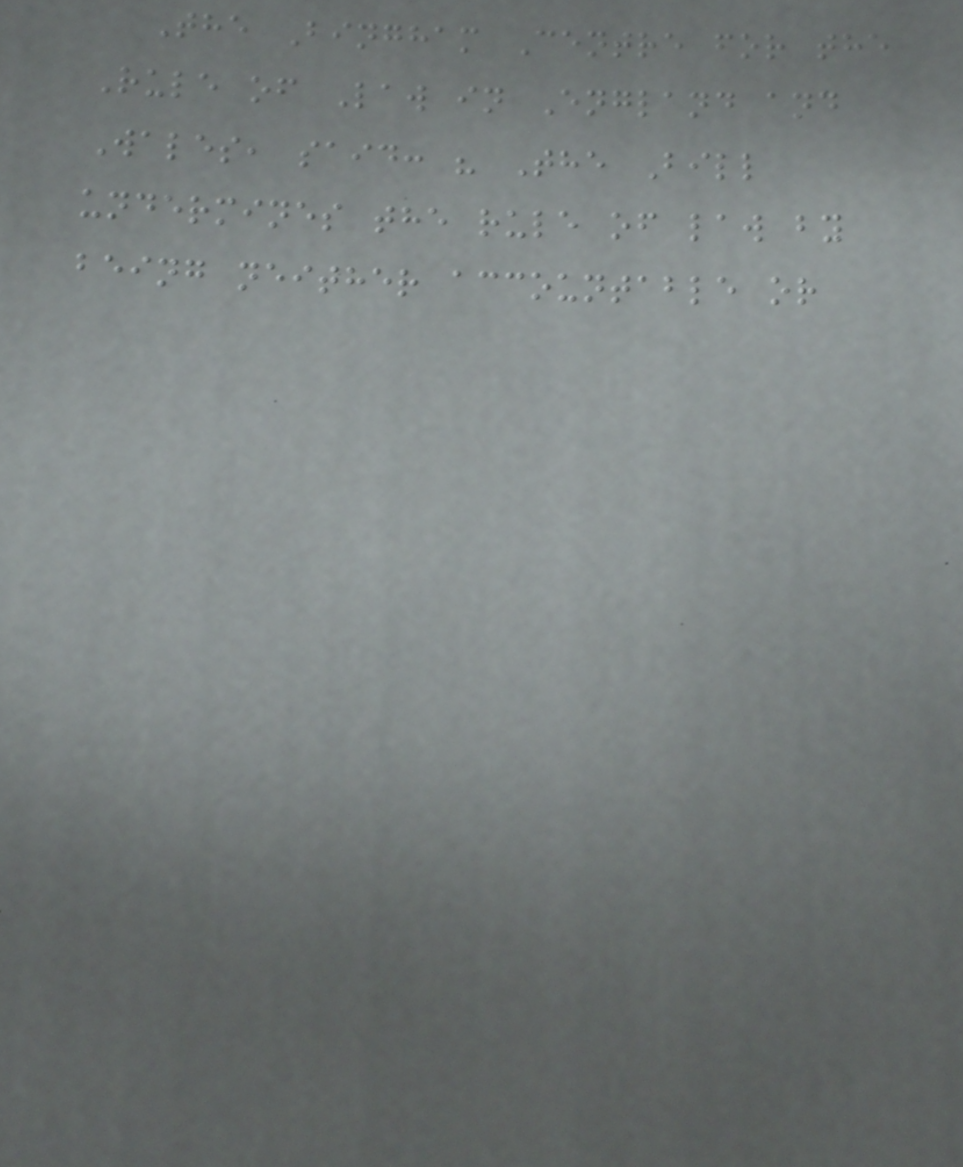The Bingham Centre for the
Rule of Law in England and
Wales, said: " The Bill
undermines the rule of law by
being neither accountable or
